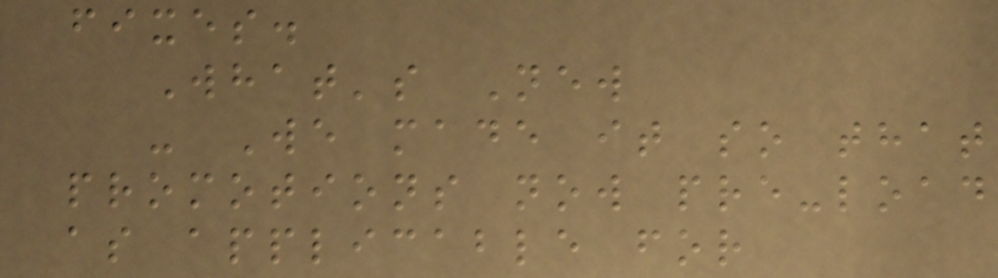fixes.
What's New
- We made it so that
promotions now pre-load
as applicable for
